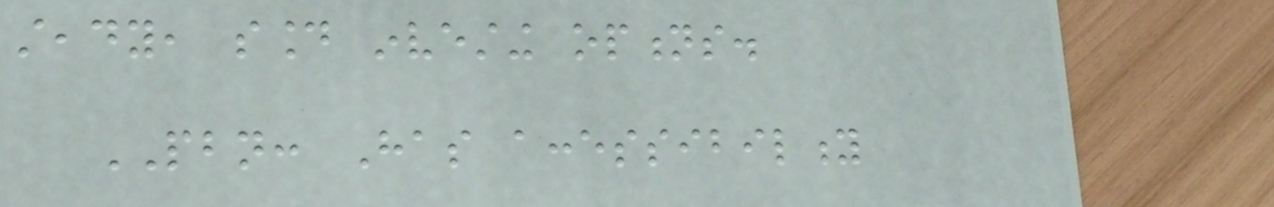steady, sound investing options.
PBN: Has accessibility
